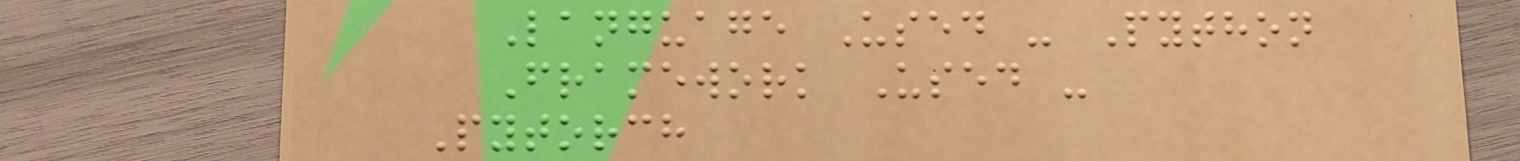Language Used - Python
Framework Used -
Pytorch
